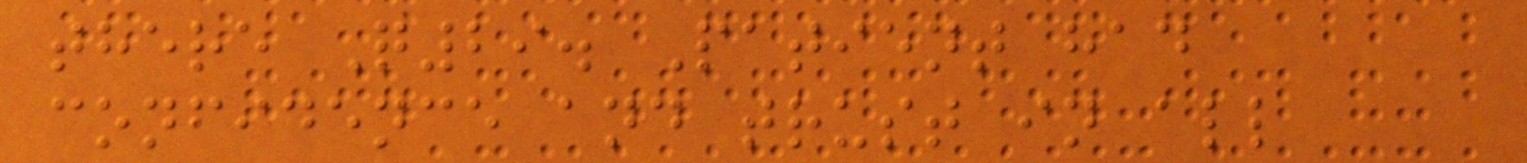there Q29. Patient had
confidence and trust in all
